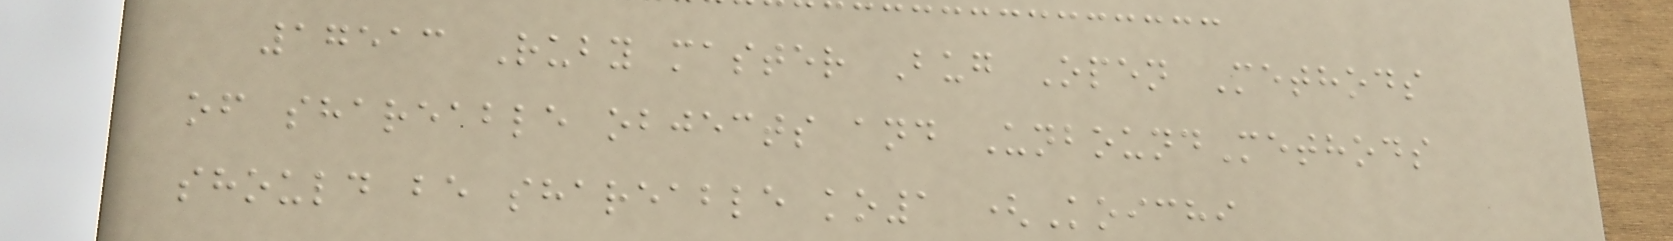17513 Ruby master Bug Open Methods
of shareable objects and UnboundMethods
should be shareable ko1 (Koichi
